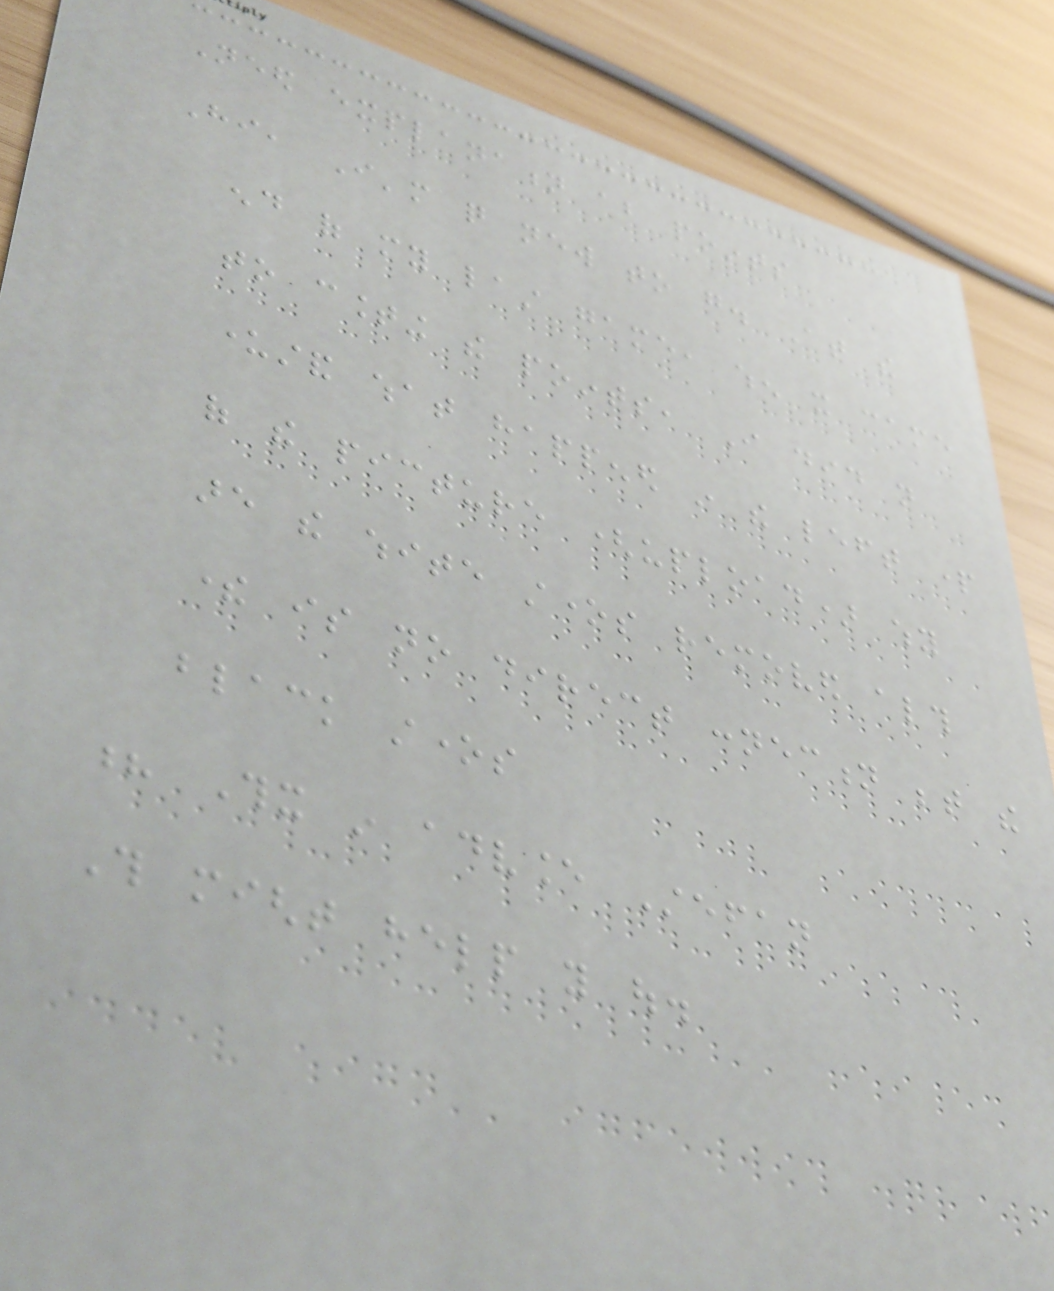Need explanation about points
Hi, I'm quite new to go. At the
end of my last game, when it came
to counting the points, I did not
understand what happened in the left part
of the picture (upload) why
are the white stones removed although
there is no direct connection between the
black stones
? Thx in advance Stefan
This might help you out.
